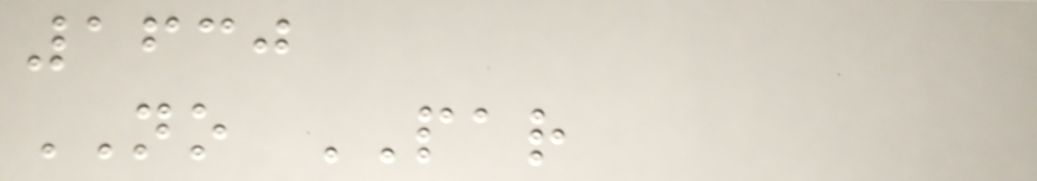1630
NO PAR
